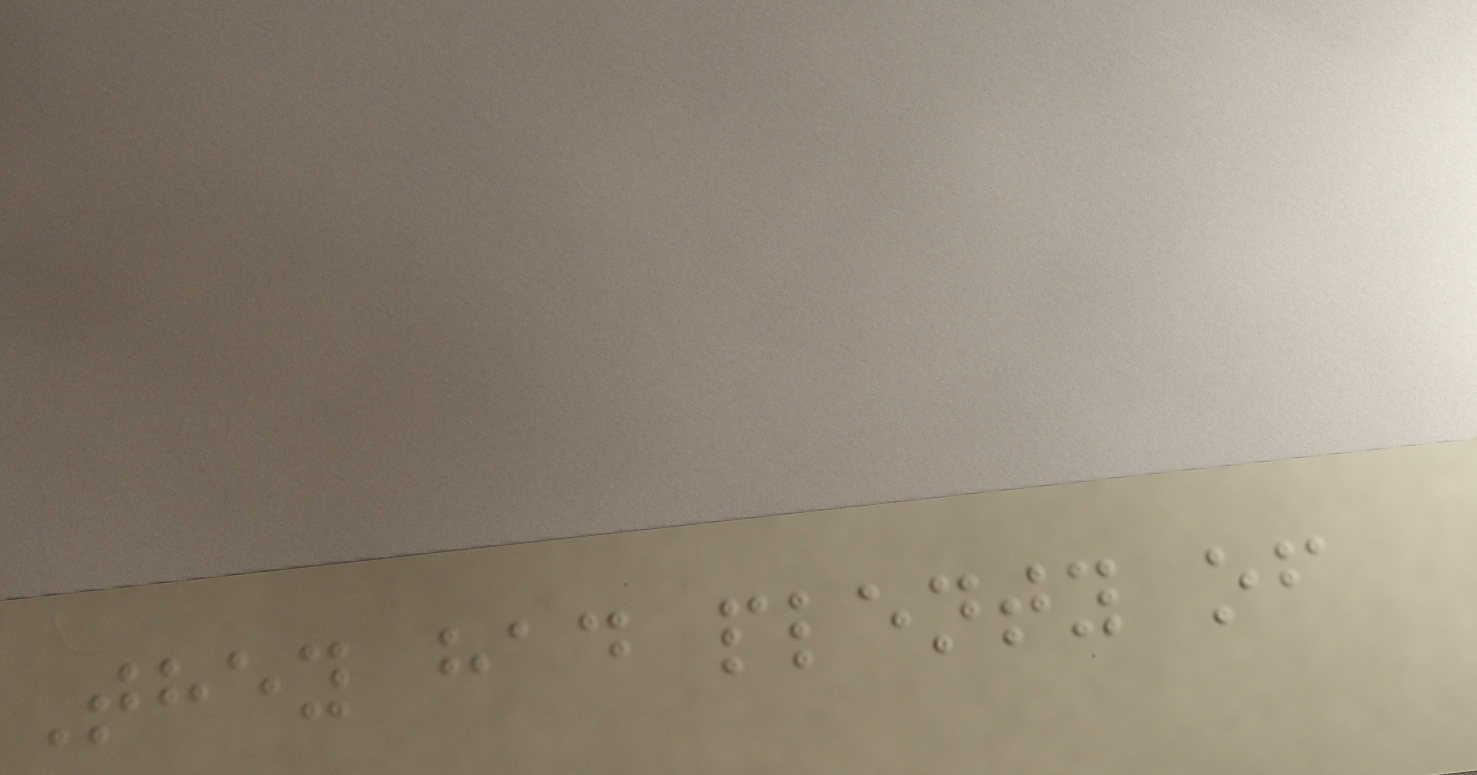They had plenty of
